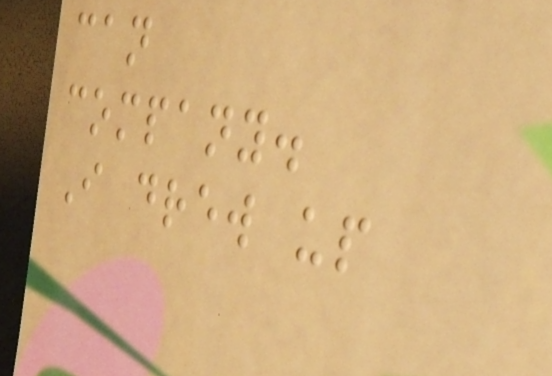can
company.
I drew up
